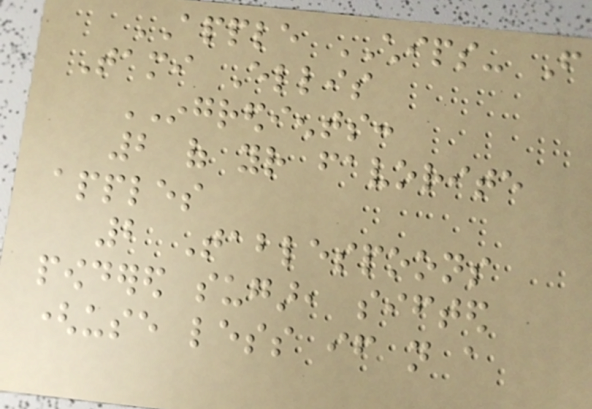APPLE CHIPS- From
Tami Ellis
INGREDIENTS:
2 of your favorite
apples
2 Tablespoons
powdered sugar, sifted
(use less if not a
